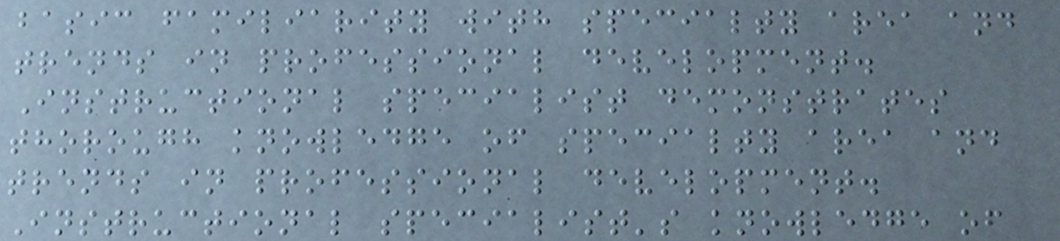basic familiarity with specialty area and
trends in professional development.
Instructional specialist demonstrates
thorough knowledge of specialty area and
trends in professional development.
Instructional specialist's knowledge of
